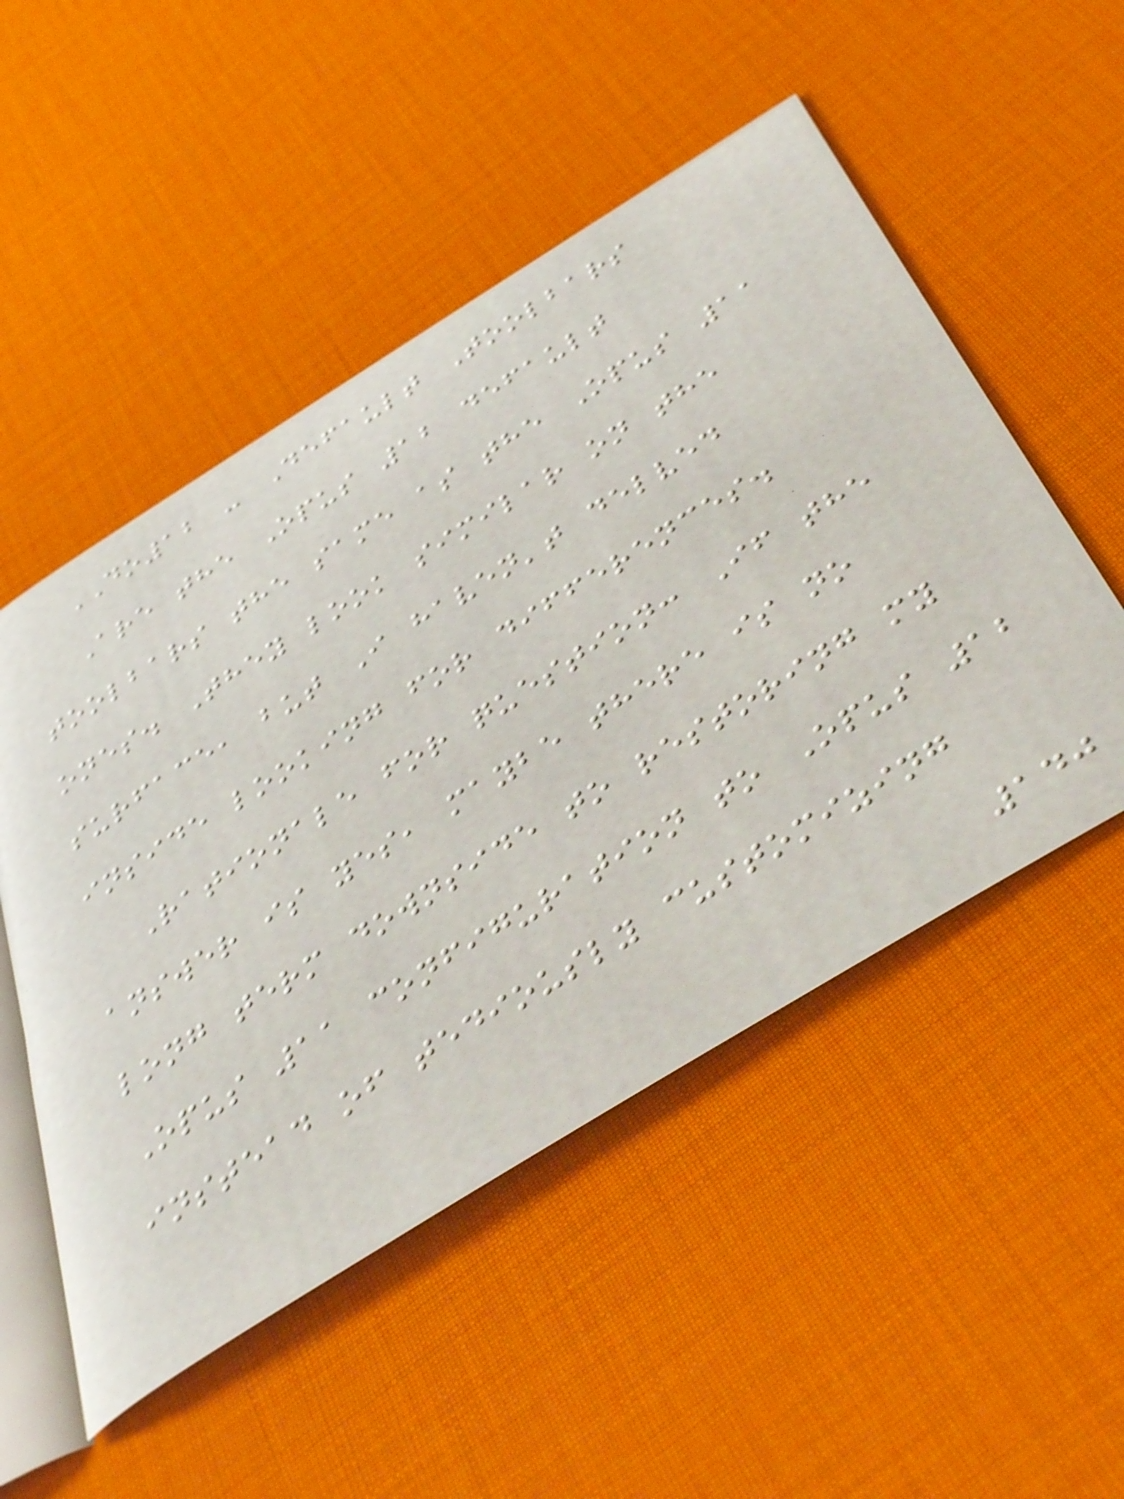DO12 - Default Toolbars
Are the Opus 12 default
toolbars the same as the Opus 11
ones. They look similar on the
surface, but I haven't delved
inside looking for differences.
Rationale for question: If the
answer is yes, maybe there is no
long term downside to restoring my
Opus 11 configuration to Opus 12
instead of tediously customizing
140
